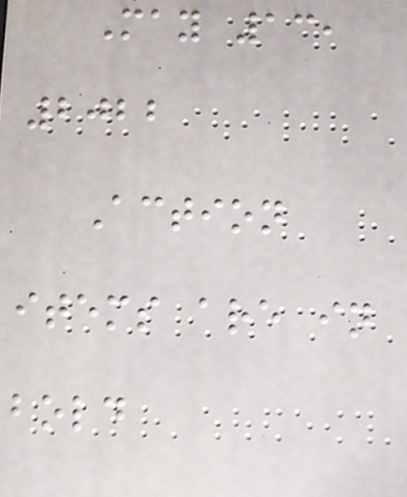May 13,
2022
Action
items are in
bold
